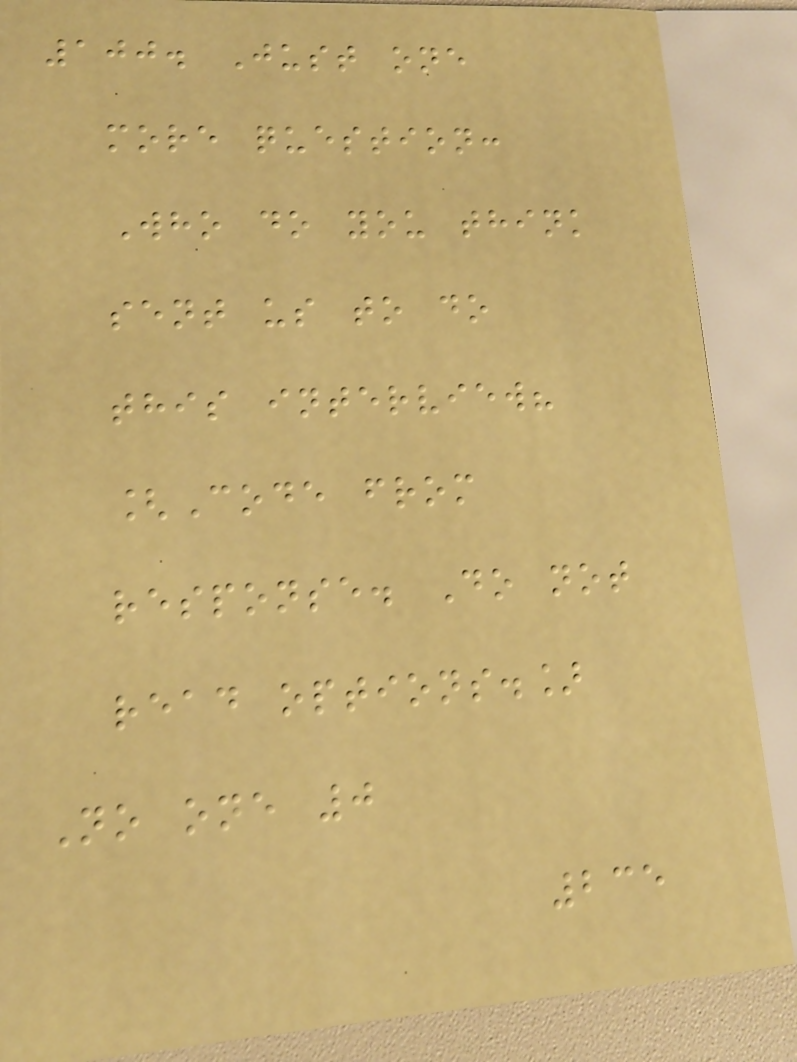100. Just one
more question:
Who do you think
sent us to do
this interview?
[Code from
response. Do not
read options.]
No one 0
235
